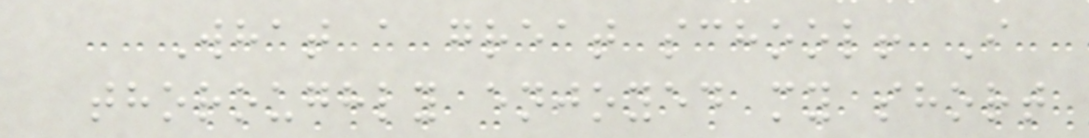What a great school! I
thoroughly enjoyed my short
